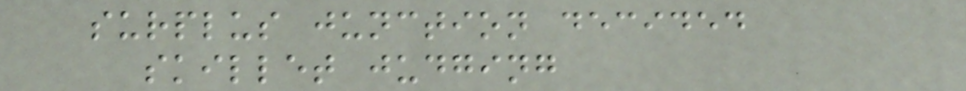surplus junction decided
skillet judging
